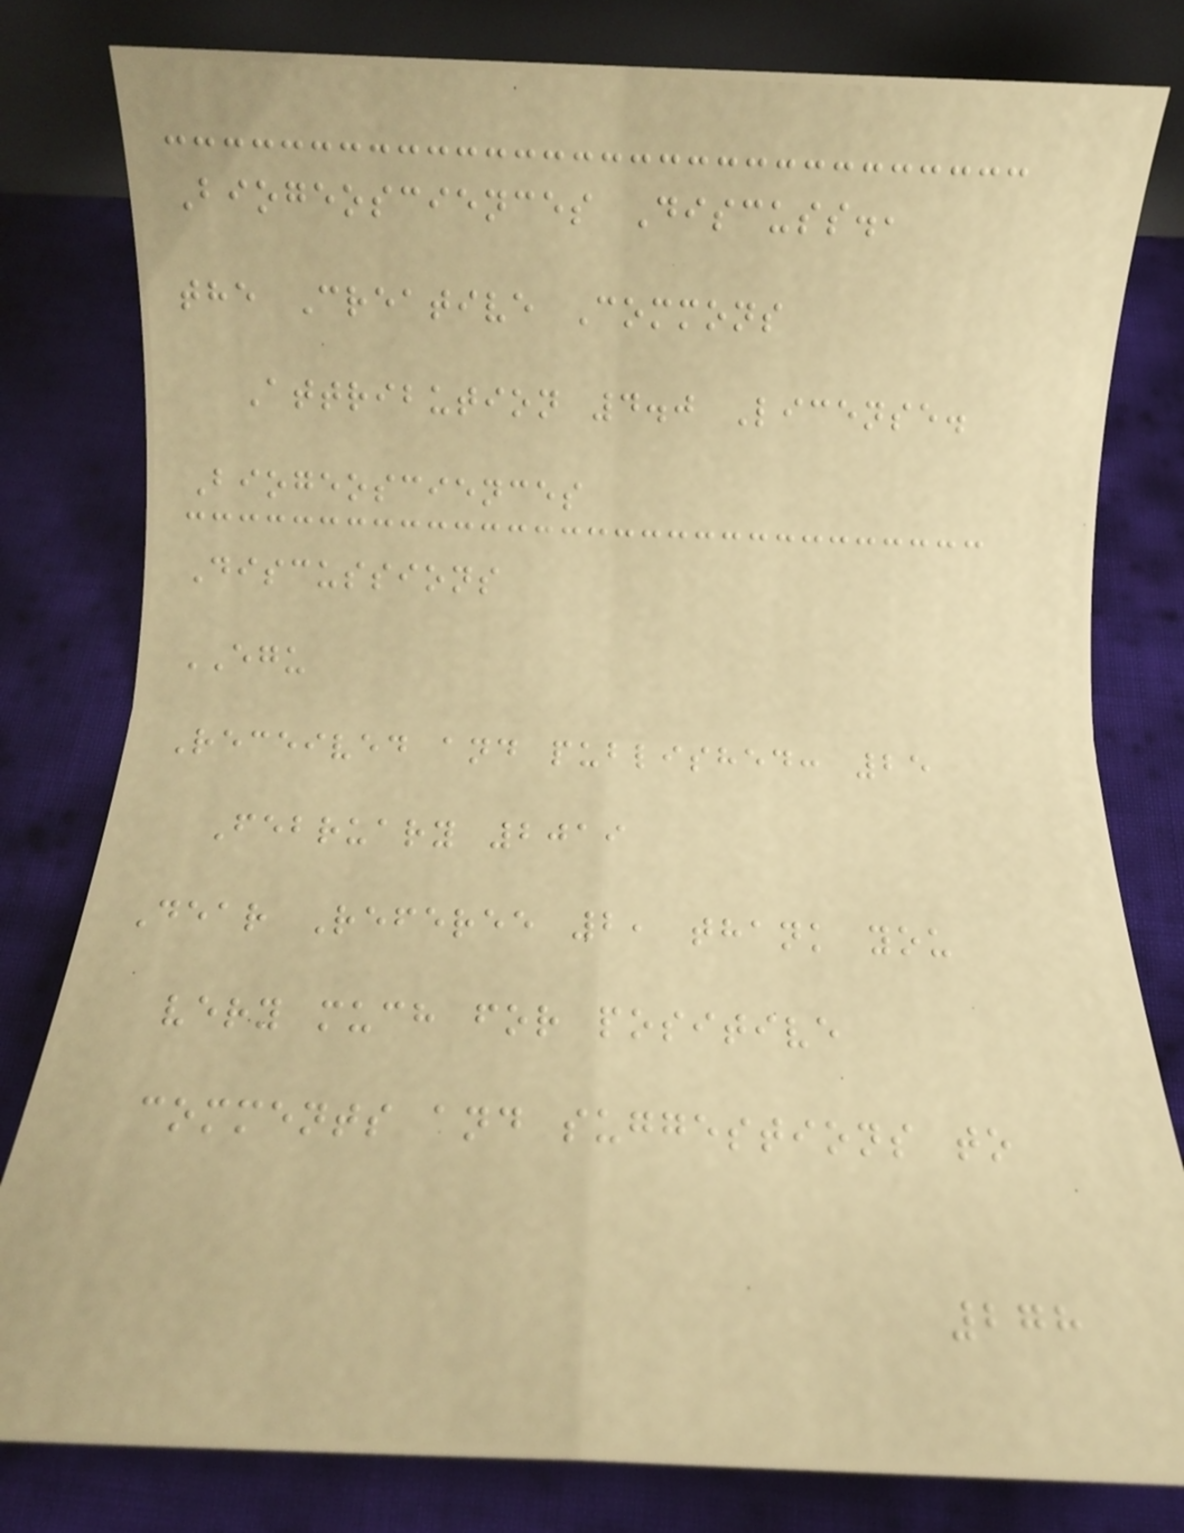Biogeosciences Discuss.,
the Creative Commons
Attribution 4.0 License.
Biogeosciences
Discussions
EGU
Received and published: 25
February 2019
Dear Referee 2, thank you
very much for positive
comments and suggestions to
278
